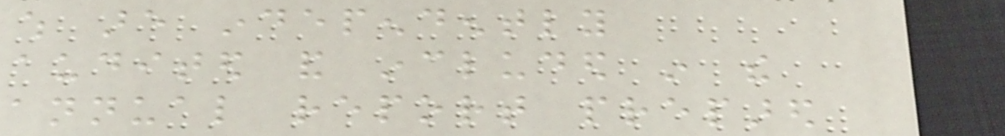which are independently
audited and included in the
annual report prepared
